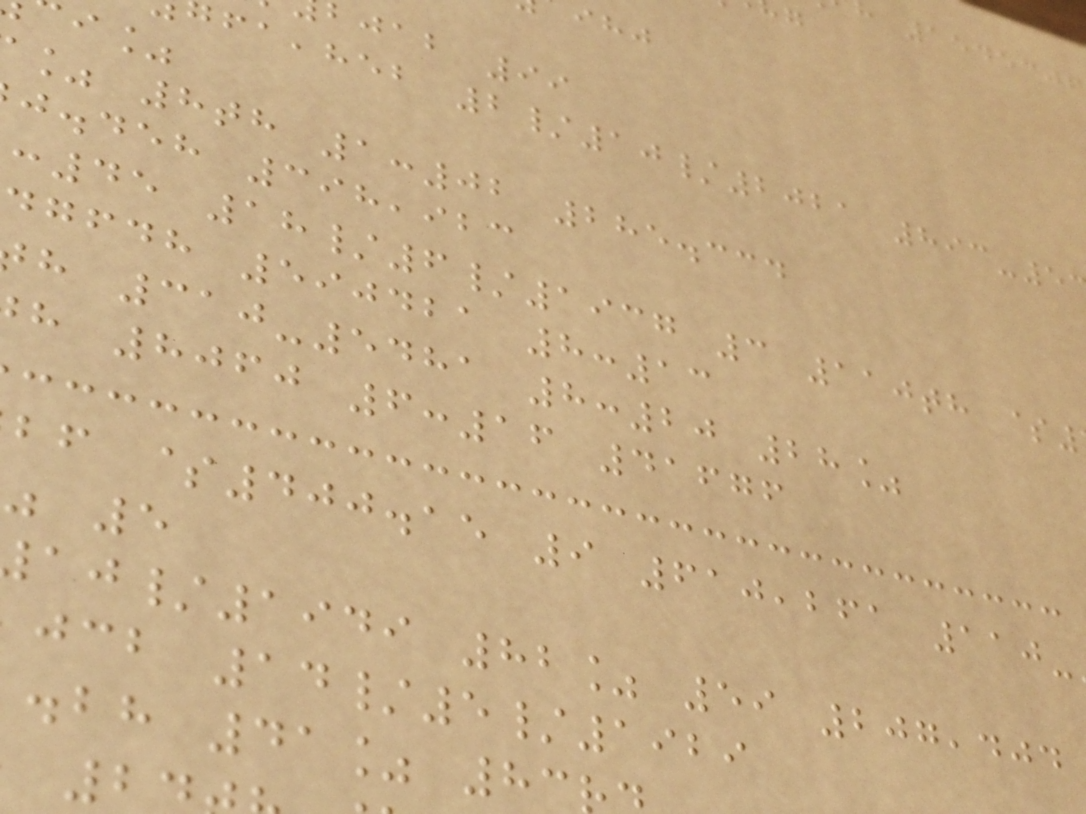jab 99
,heb 2/10/2021 893-5
% 8th 1:02 285.334
j.deh 398,923
:45 18/6/1937 3 110th $
dgfdh 590421 8:13
h 310-5481 8:20 28%
h 8060 6:16 41676
bf $400.15 9 610,261 110-
/1949 82% 59 207,404
jcb 14/5/1929
.bh 41% 83
